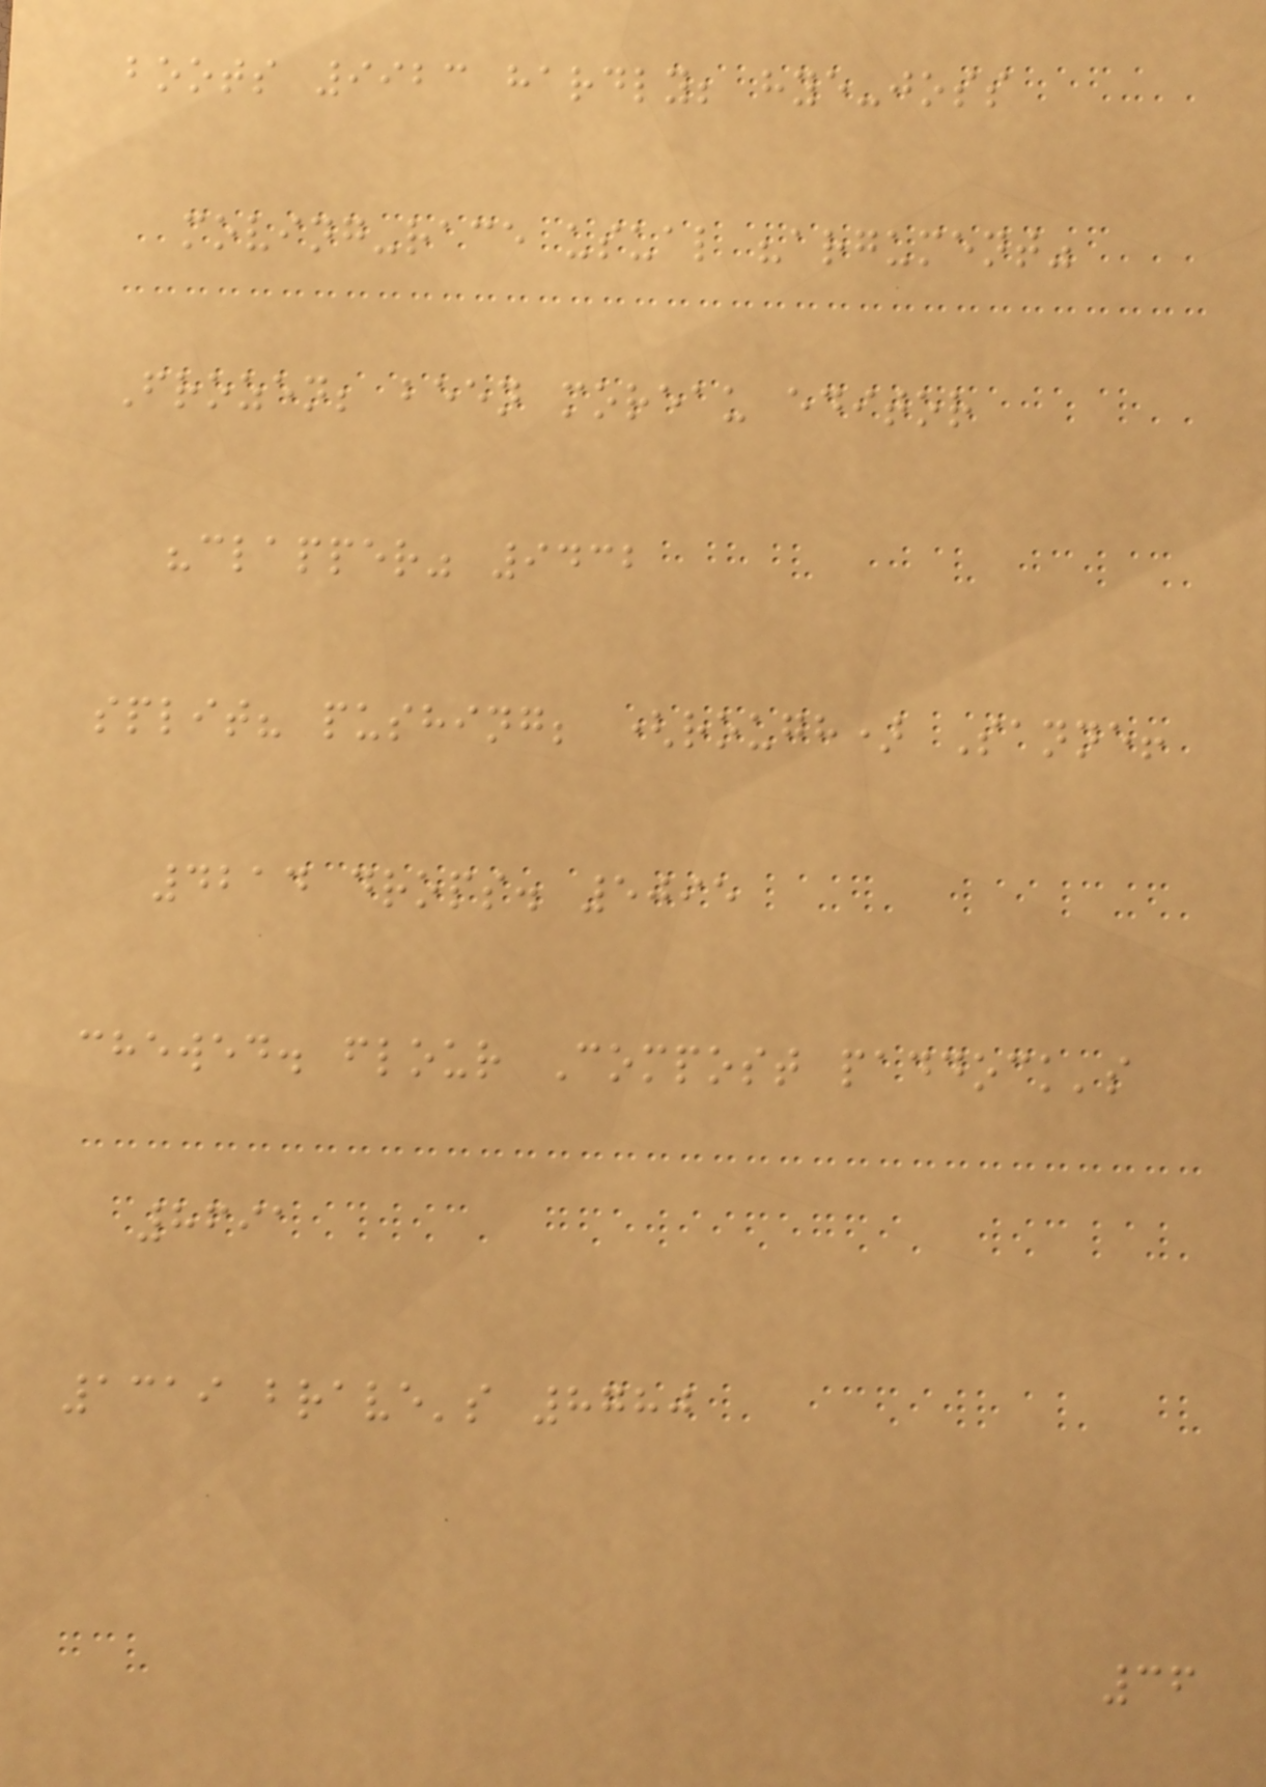boots 9923 hardly; hye-joss
moving-race usual "argument"
Frozen; been moreau editor
"clapper" 9432
split? pushing; (rough) Sanne!
4214 drops. 5095
chewed. flour Compost paddock's
8691
1319 brave's 8780
36
